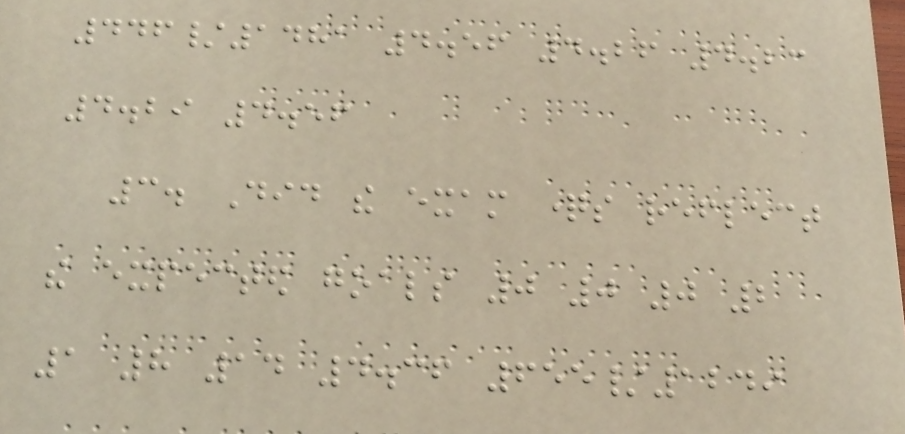446/1481 4.56 4.26 4.23
4.29 4.56
3. Did the exam questions reflect
the expected goals 0 0 0 2
1 8 14 4.36 655/1249
